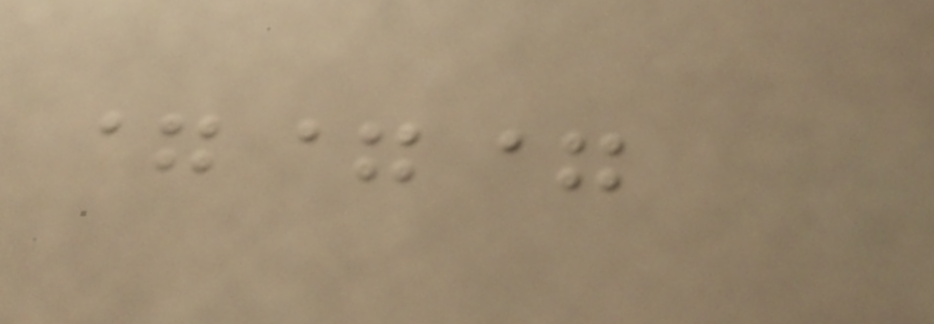===
